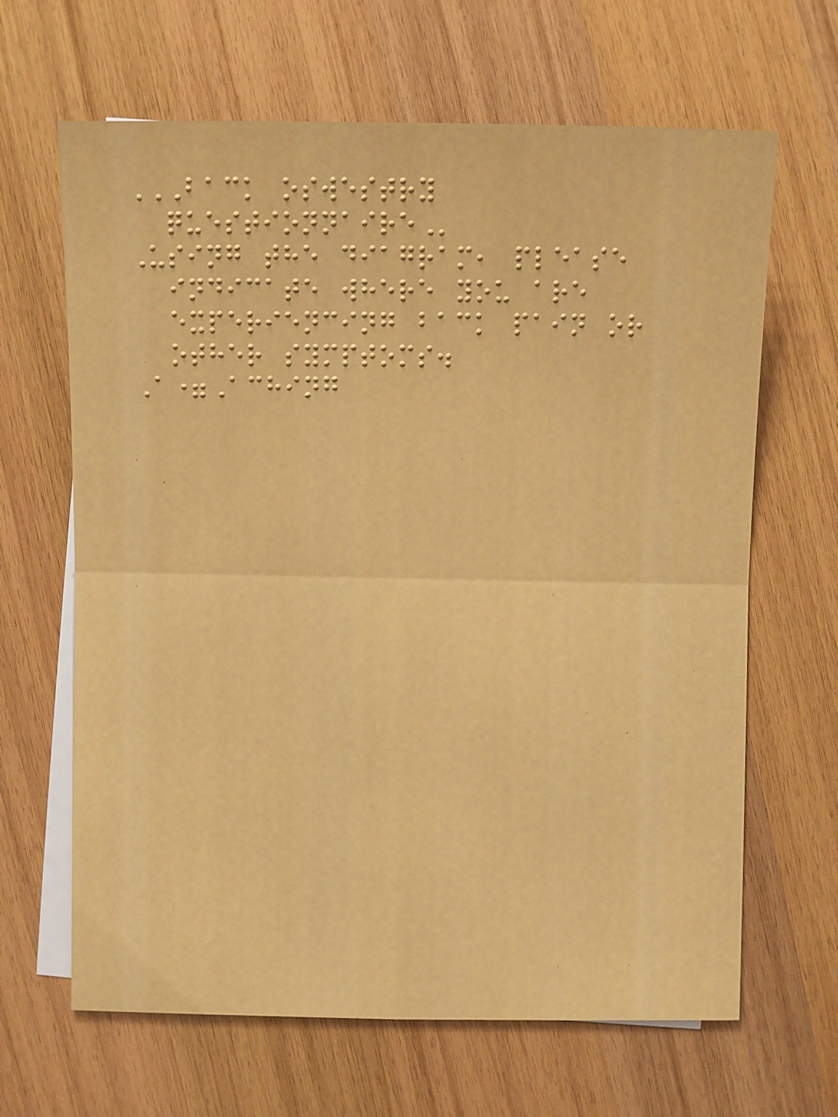BACK OSWESTRY
QUESTIONNAIRE
Using the diagram, please
indicate where you are
experiencing back pain or
other symptoms.
A=Aching
